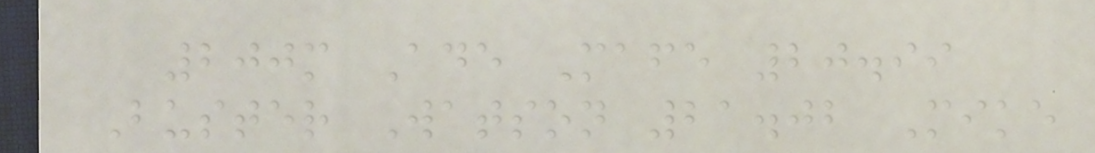200m Ade Mafe 20.99
Buster Watson 21.02 Mike
